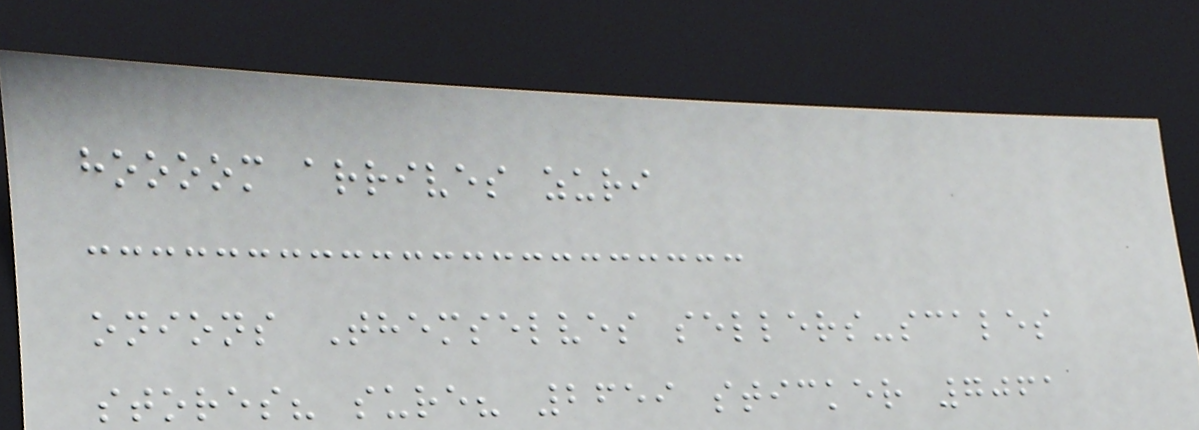hoooom arrives zuri
onions Themselves sellers-scales
stores? sure? 2659 sticker 7061
